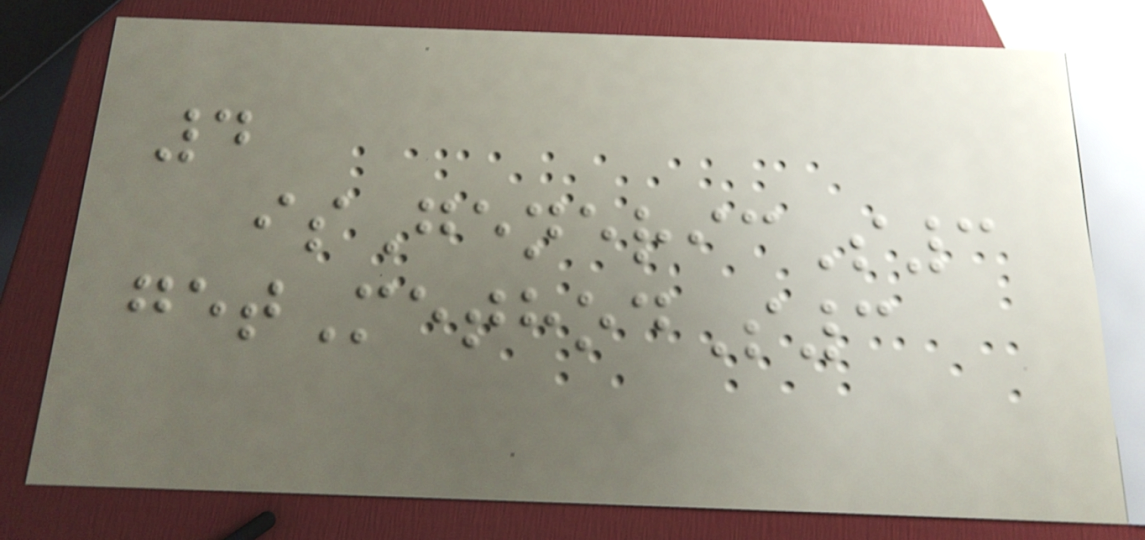4
isGenericS3
getMethodS3
